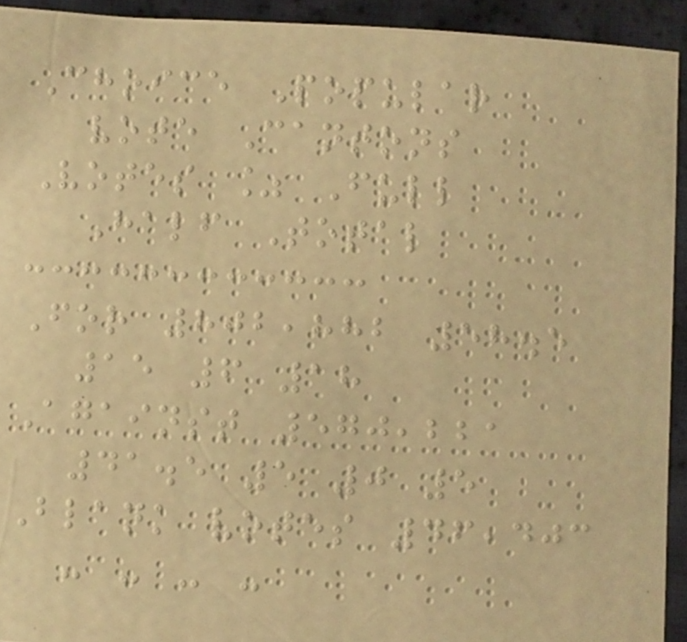Choice Popular
vote Cantons
Votes % Full
Half Total
For 802,882 58.5
15 6 18
Against 570,221
41.5 5 0 5
Blank votes 46,403
- - - -
